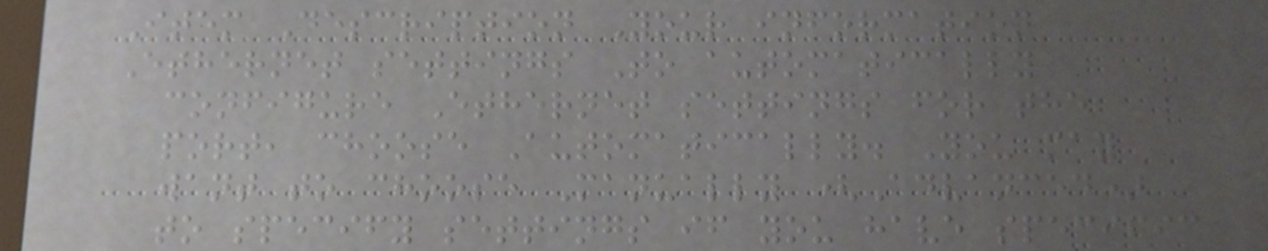Item Description Your information
Ethernet settings To automatically
configure Ethernet settings for the
port, choose Automatically. You may
want to choose Manually (Advanced)
to specify settings if you have specific
